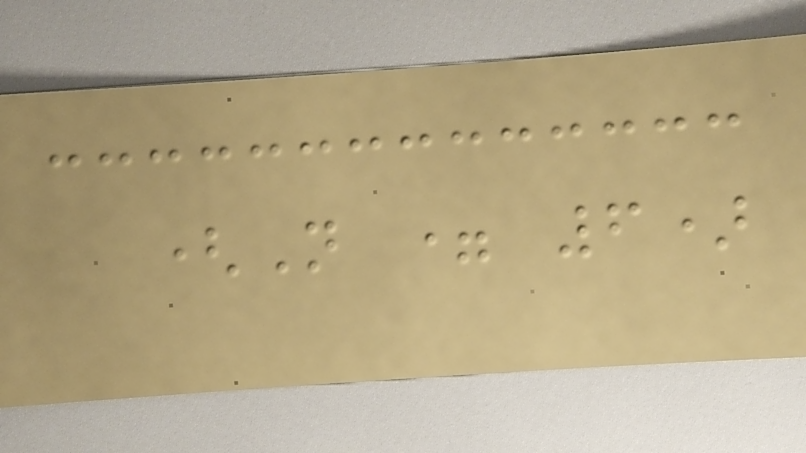(N = 6)
